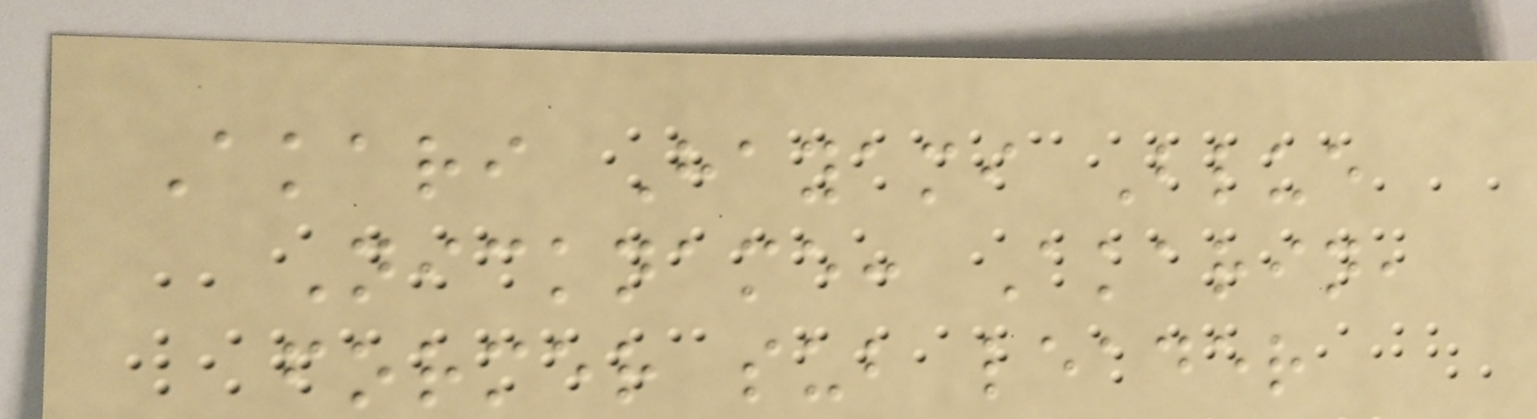Akari Hayami Blue
Nickname: Akarin,
former sub leader
